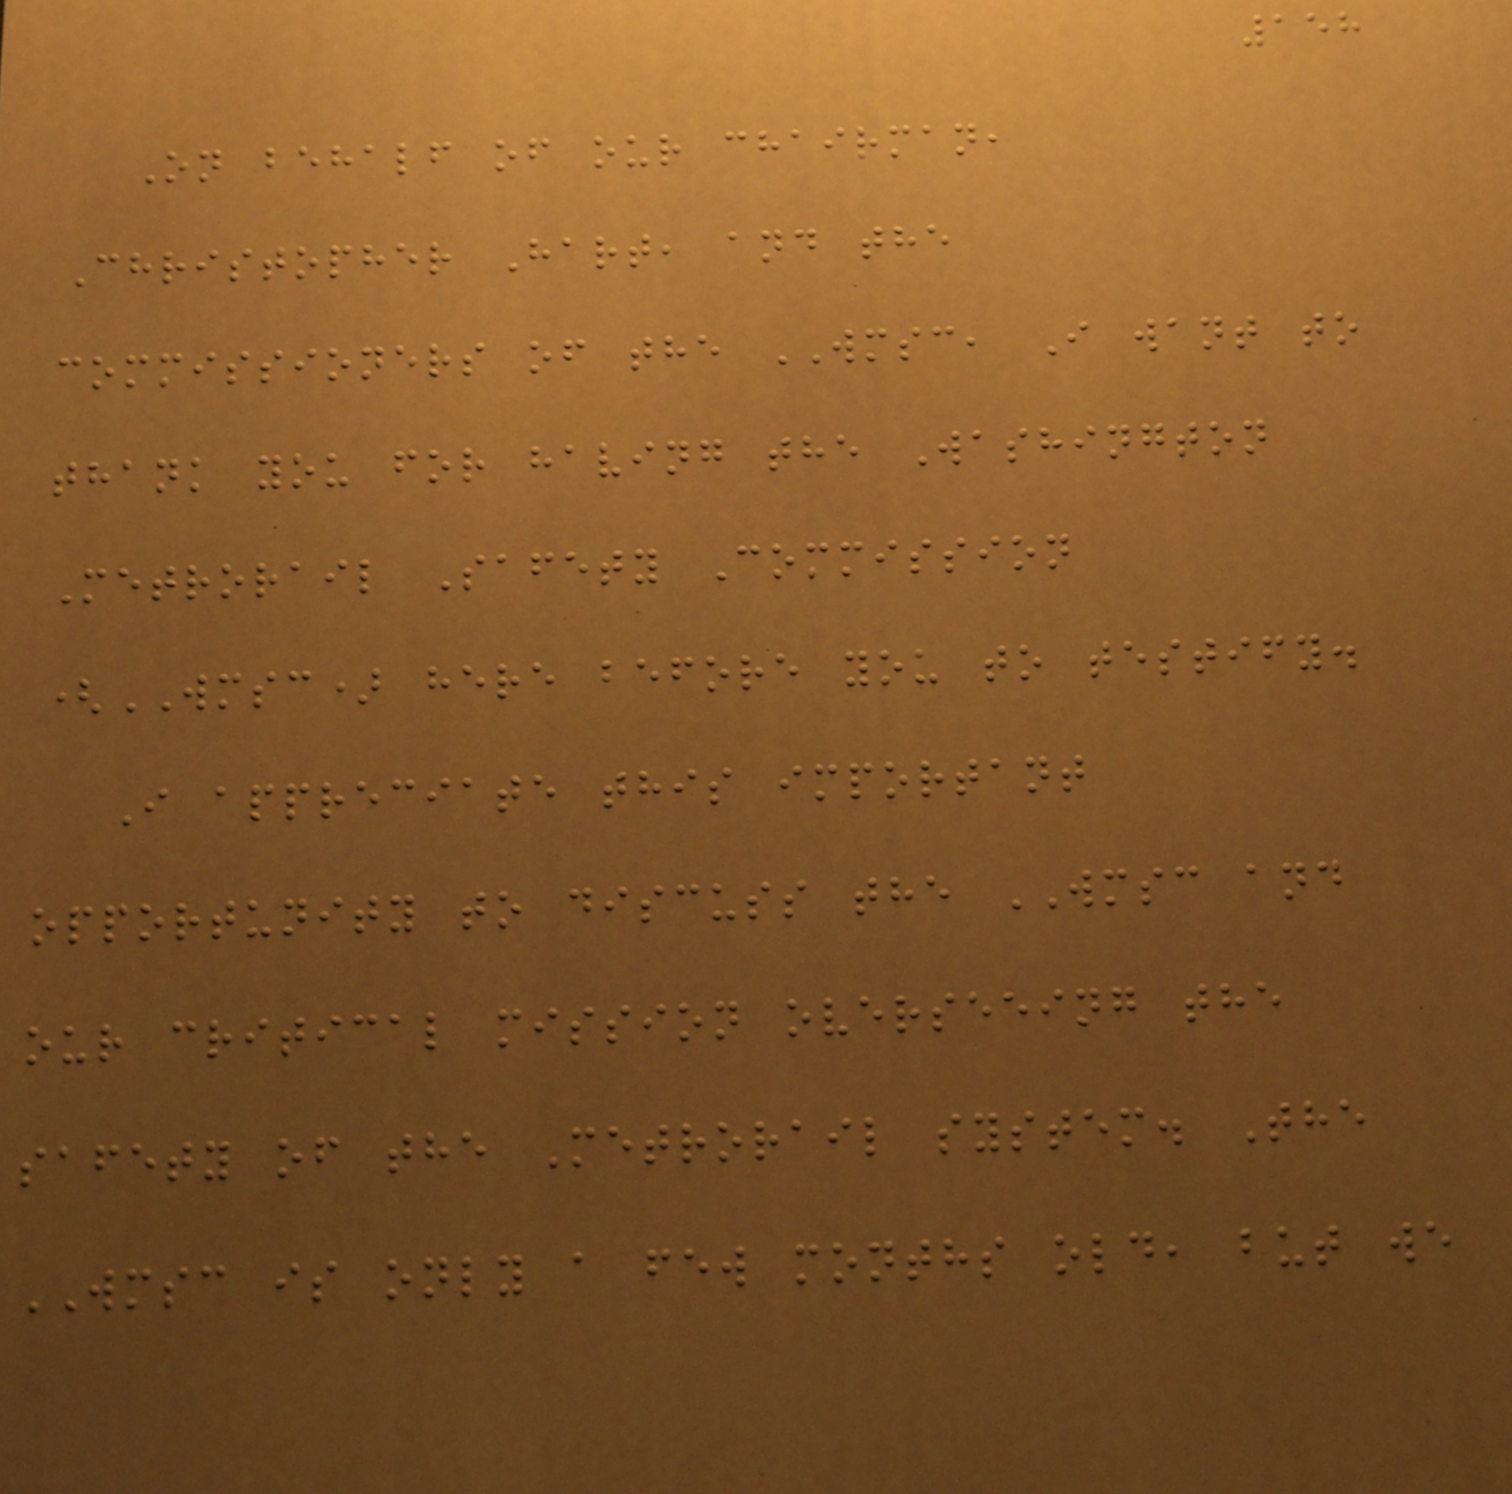158
On behalf of our chairman,
Christopher Hart, and the
commissioners of the WMSC, I want to
thank you for having the Washington
Metrorail Safety Commission
(WMSC) here before you to testify.
I appreciate this important
opportunity to discuss the WMSC and
our critical mission overseeing the
safety of the Metrorail system. The
WMSC is only a few months old, but we
